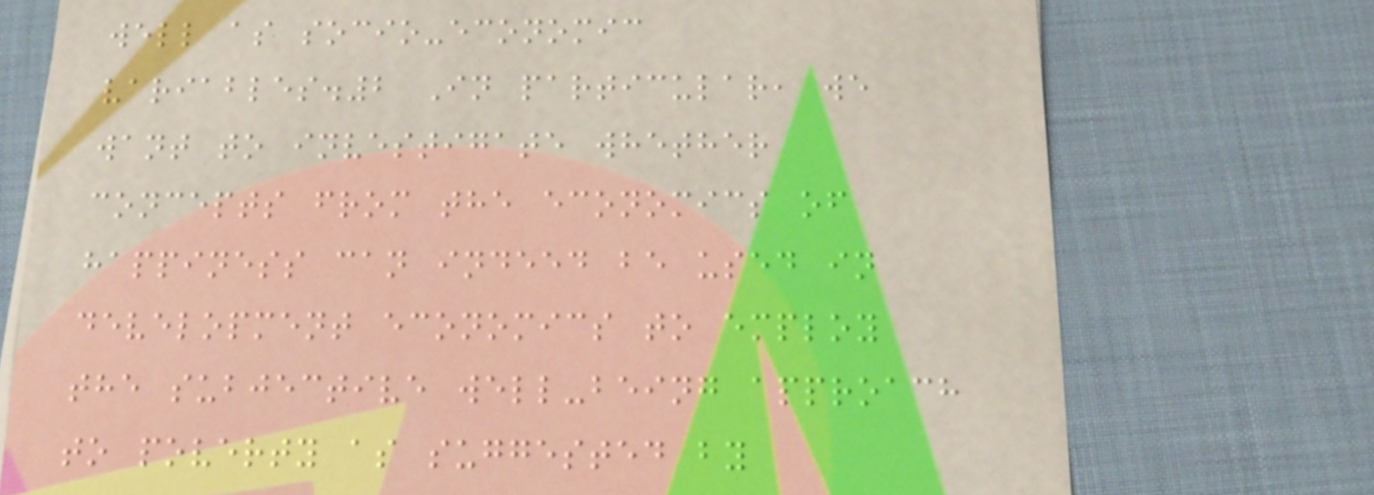well as socio-economic
variables.2 In particular, we
want to investigate whether
concepts from the economics of
happiness can indeed be used in
development economics to employ
the subjective well-being approach
to poverty as suggested by
